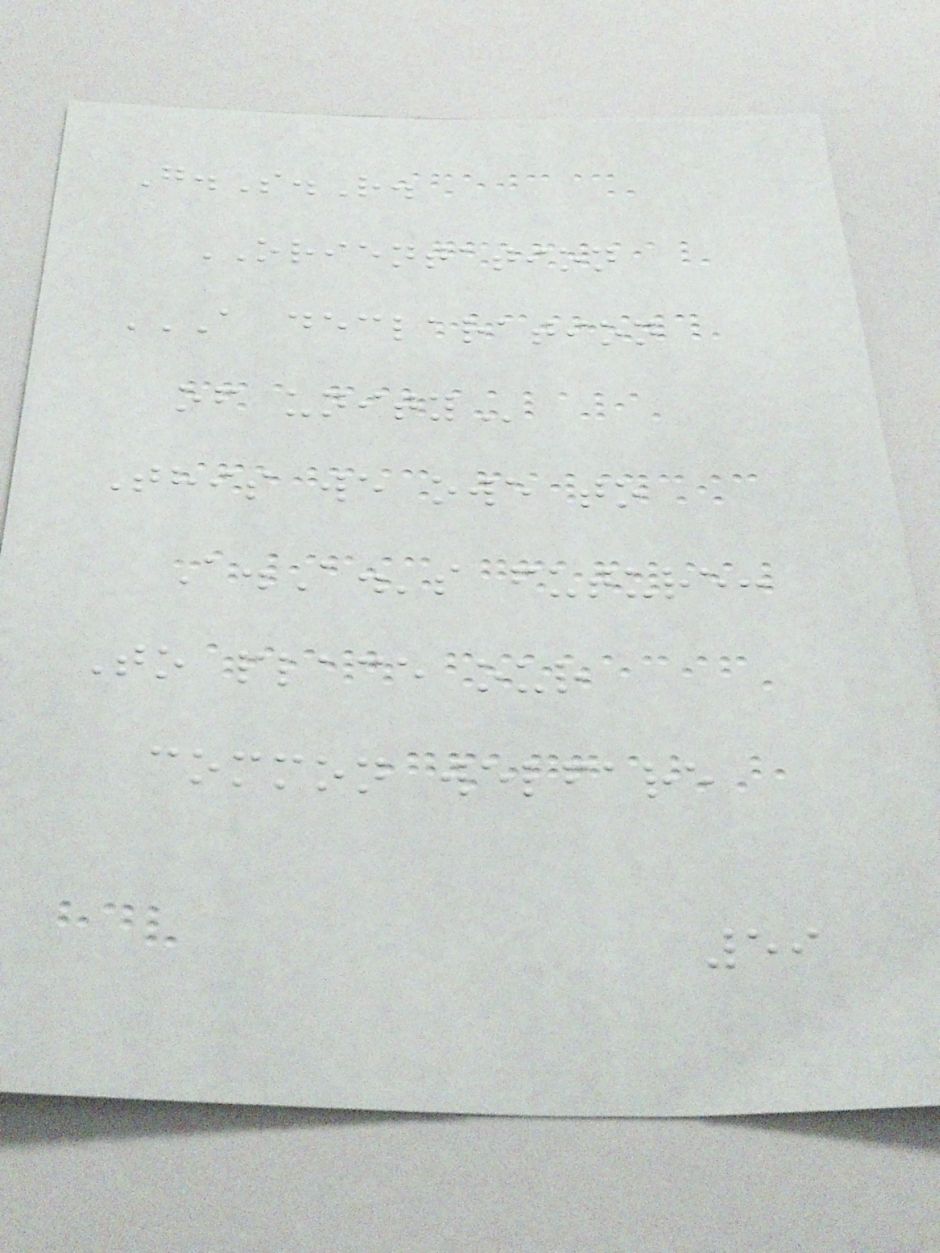G.S.R.
ORIENTATION
A DECLARATION
OF UNITY
This we owe to
A.A.'s future:
To place our
common welfare
59
